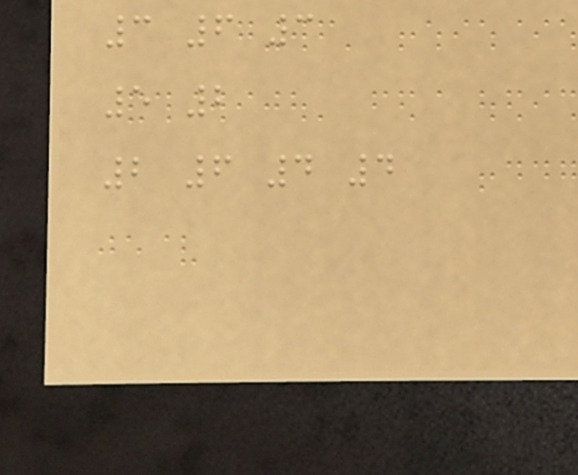3 6 3
5 2
2 6 4 4
